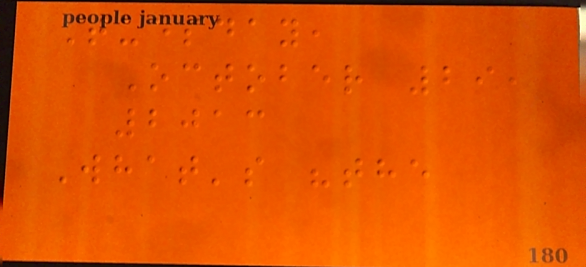Tuesday,
October 29,
2013
What's "the
